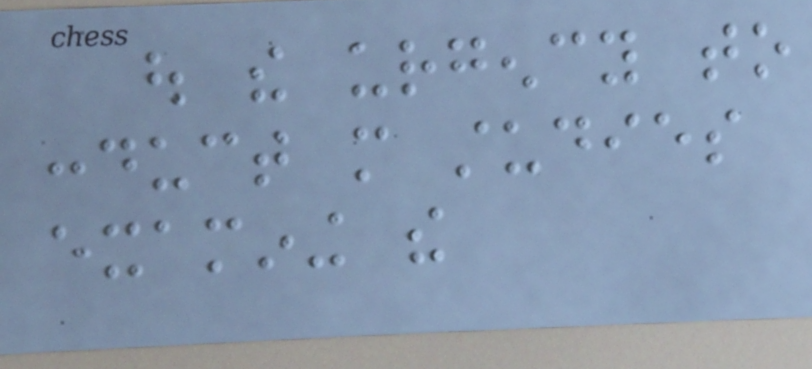out the urgency to
conduct more studies
examining the
